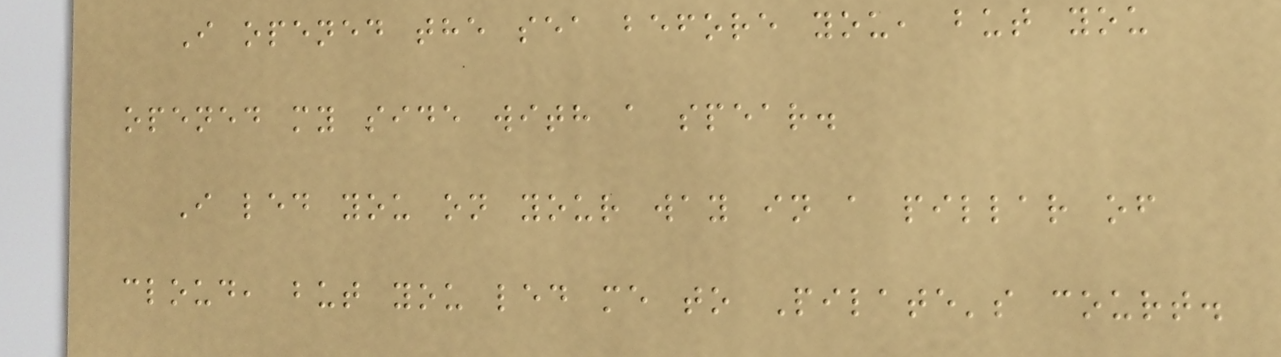I opened the sea before you, but you
opened my side with a spear.
I led you on your way in a pillar of
cloud, but you led me to Pilate's court.
